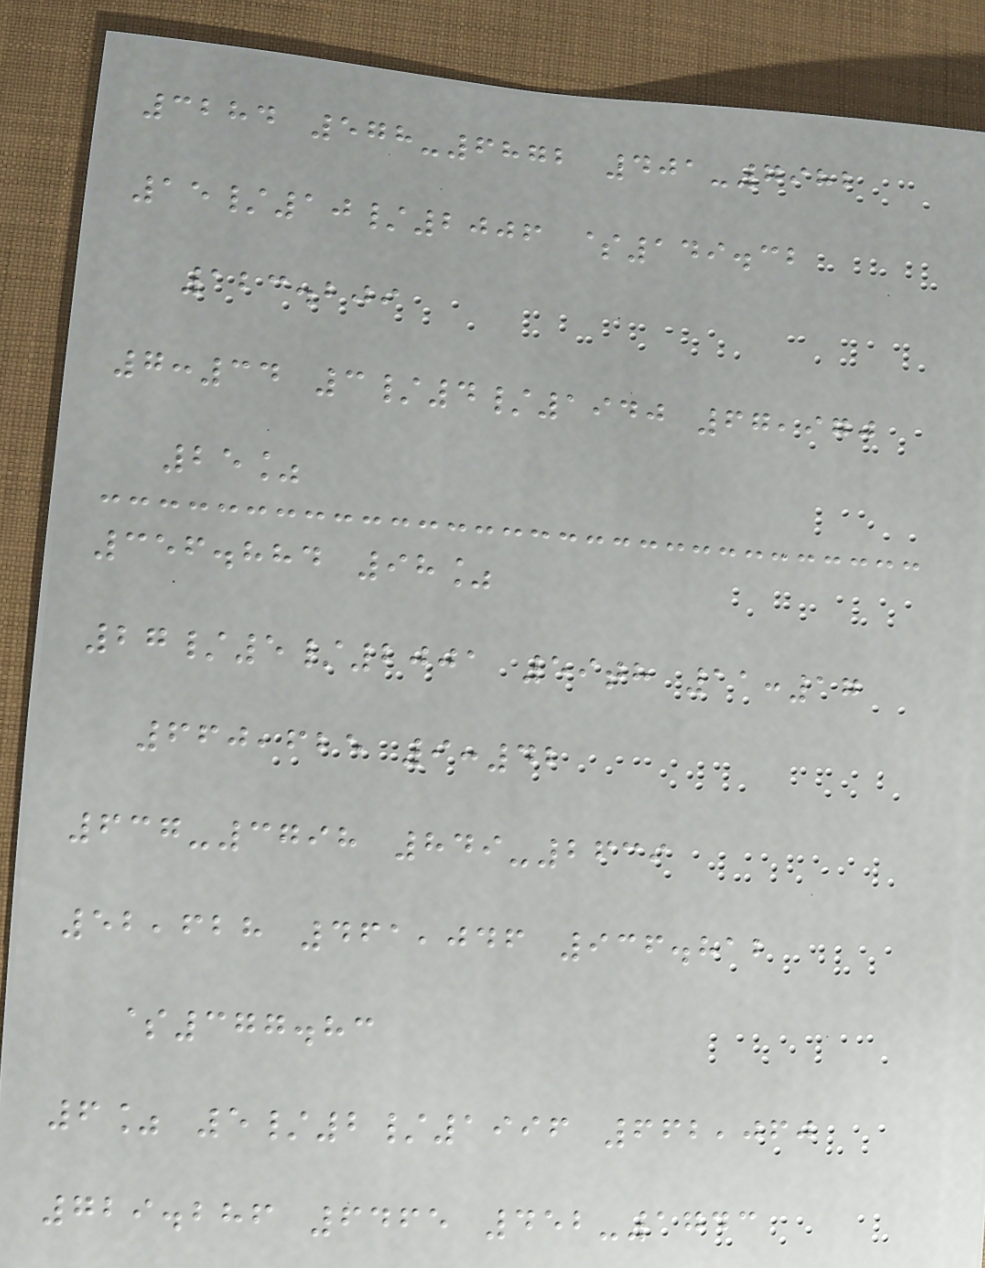3284 578-6872 401-7982
15/10/2006 $149.32
123.209
7:34 3/4/1940 67,970
25%
356.884 98%
27/5/2001 59th 11:17
660,625 9:42
637-3798 849-2639
52,628 461,046 936.812
$377.83
6% 5/2/1996 662,060
729.286 6465 452-1743
